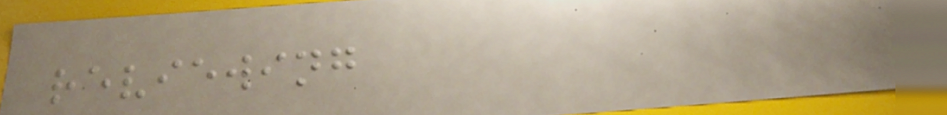reviewing
